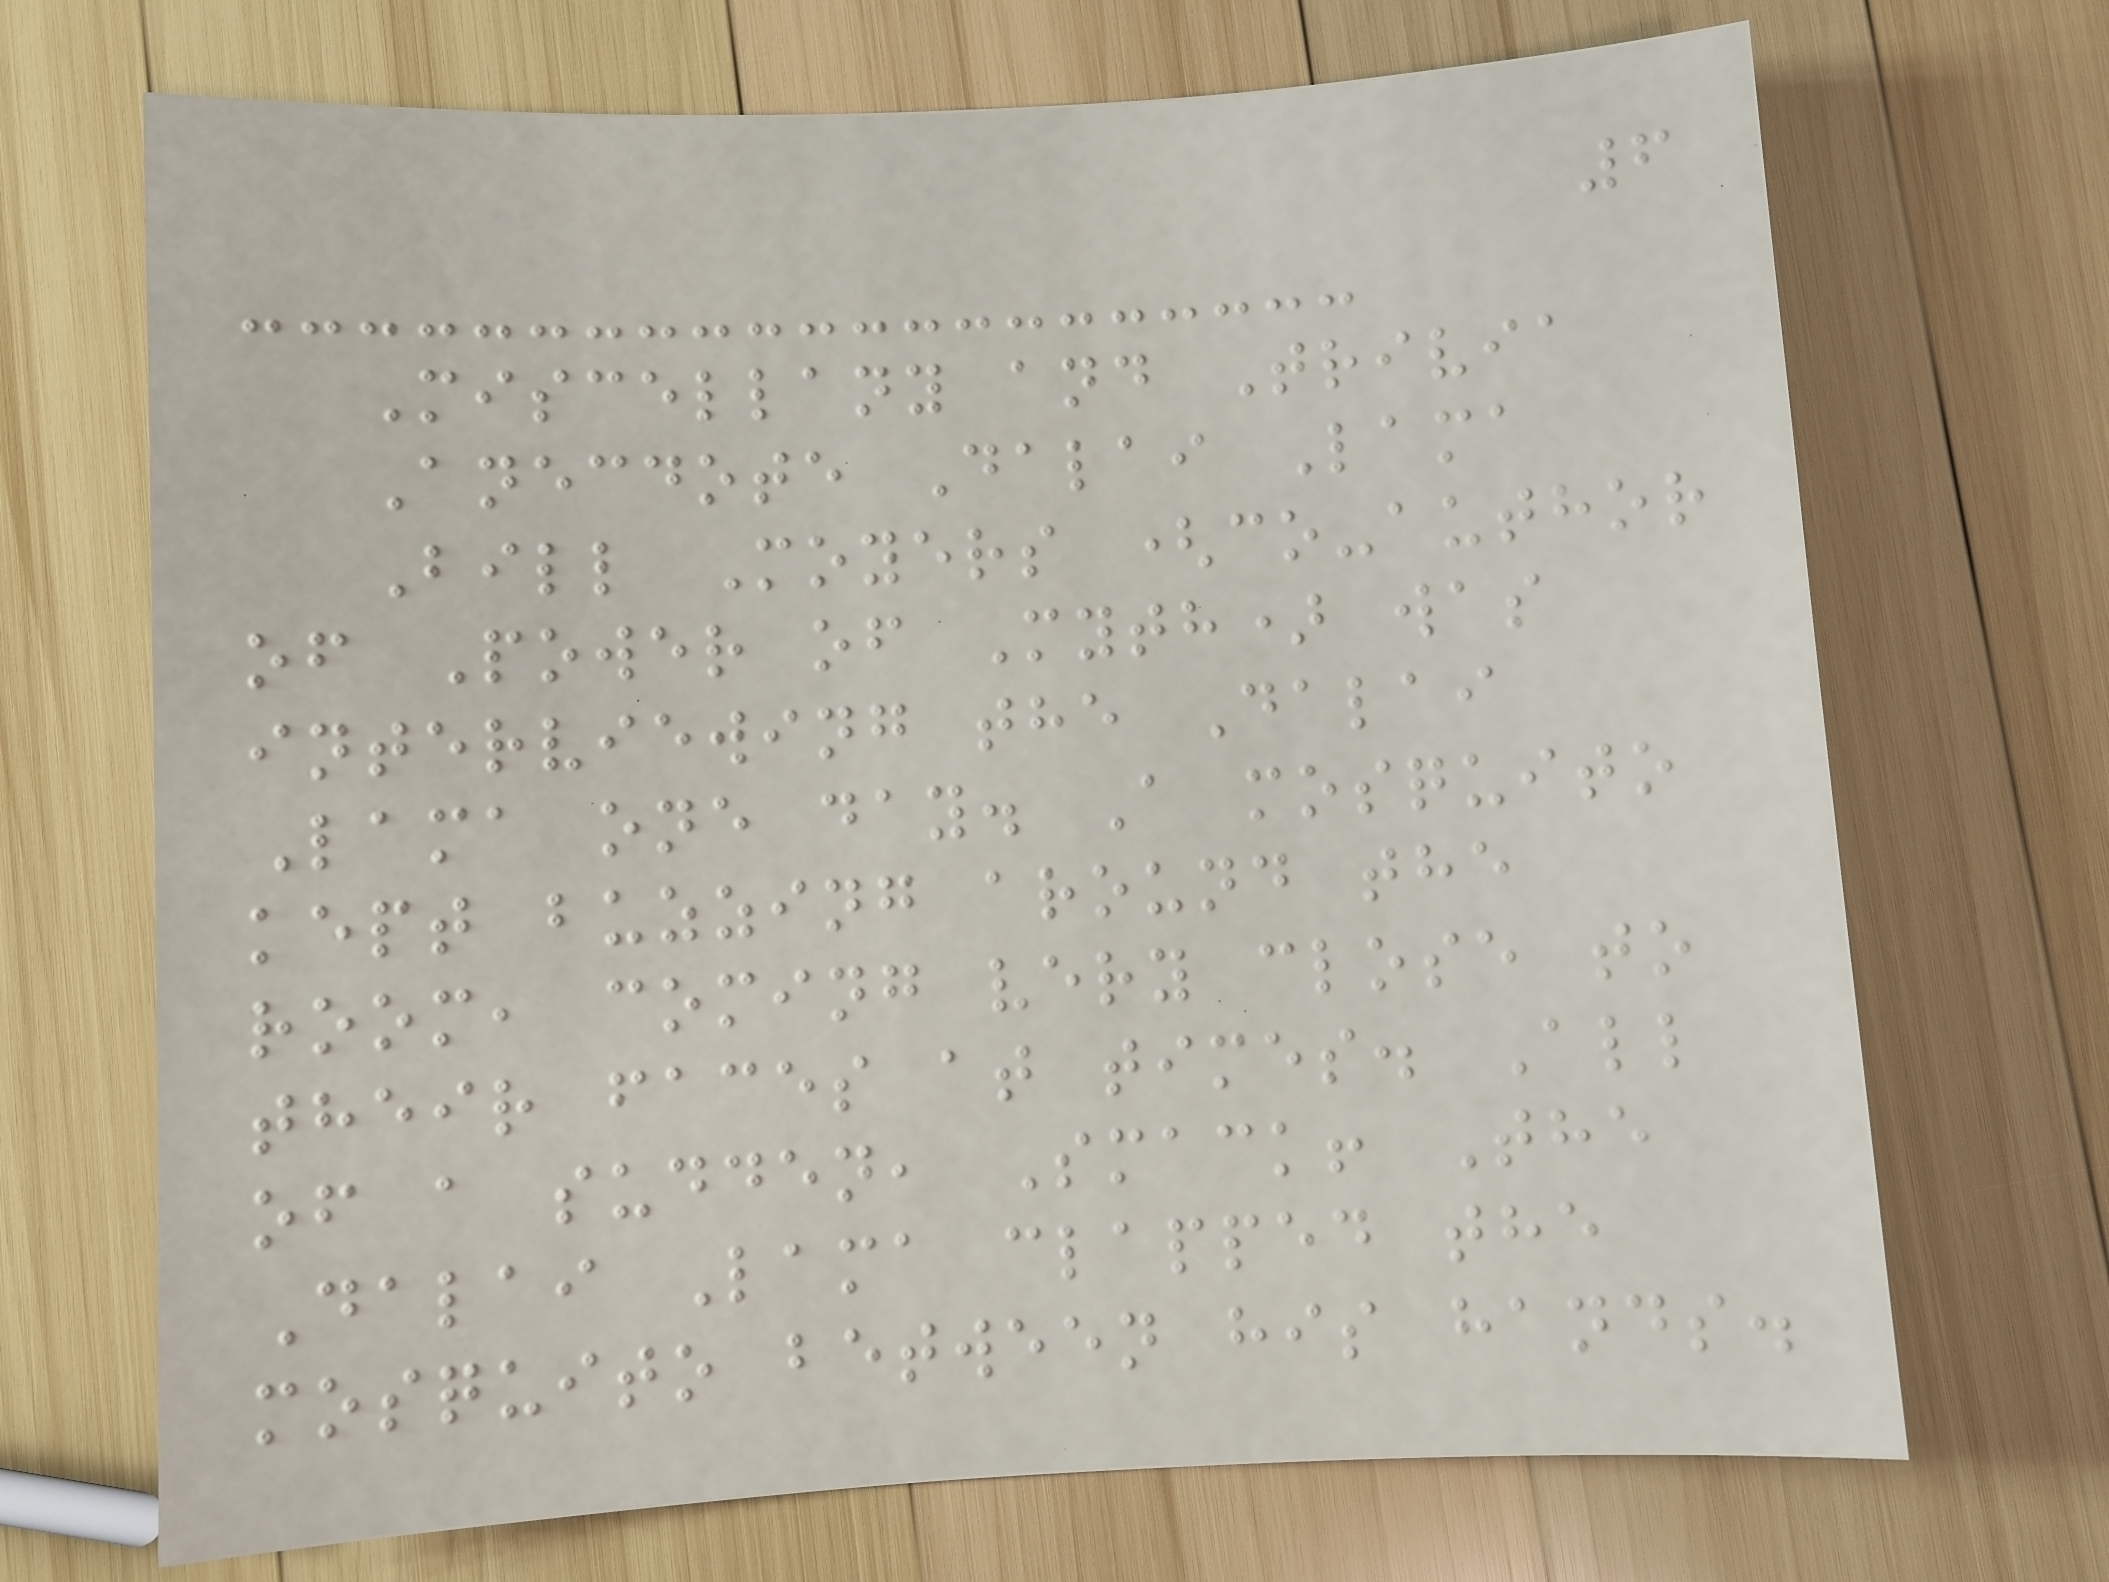6
Miscellany and Trivia
Anecdote Dalai Lama
Bill Moyers (co-author
of Power of Myth) was
interviewing the Dalai
Lama one day. A mosquito
kept buzzing around the
room, coming very close to
their faces at times. All
of a sudden, Smack! The
Dalai Lama clapped the
mosquito between his hands.
